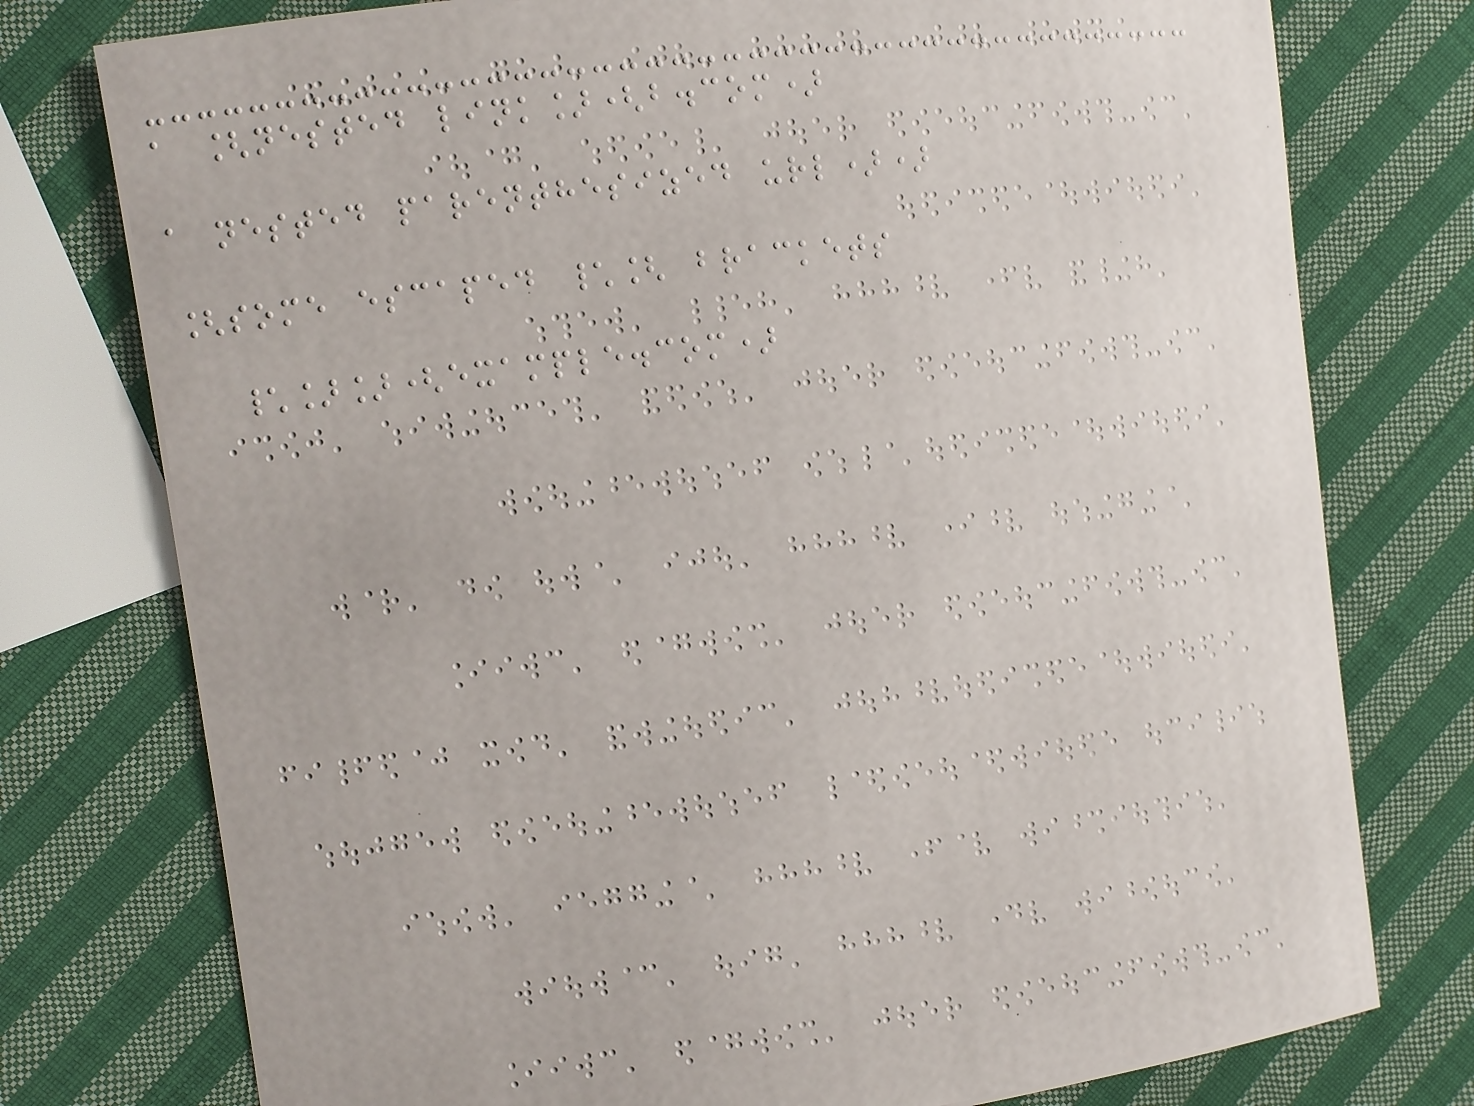a [nested link](b.com)
a nested parenthesized url))
[some escaped \[ brackets
\]](example.com)
